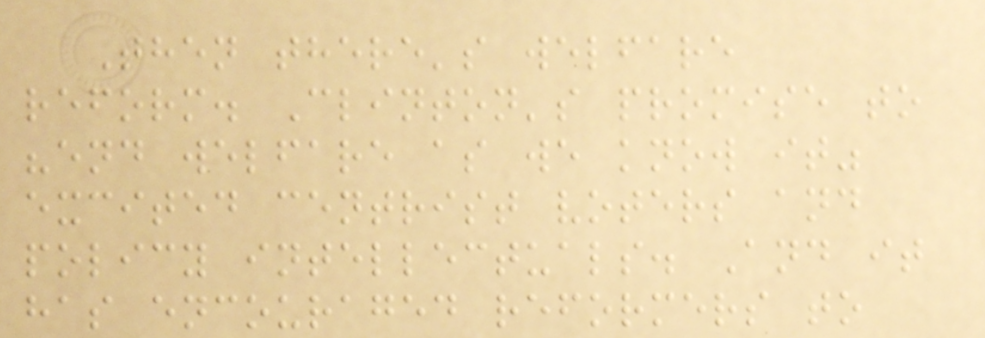Then there's welfare
reform. Clinton's promise to
"end welfare as we know it"
excited centrist voters and
policy intellectuals. And it
has encouraged reformers to
